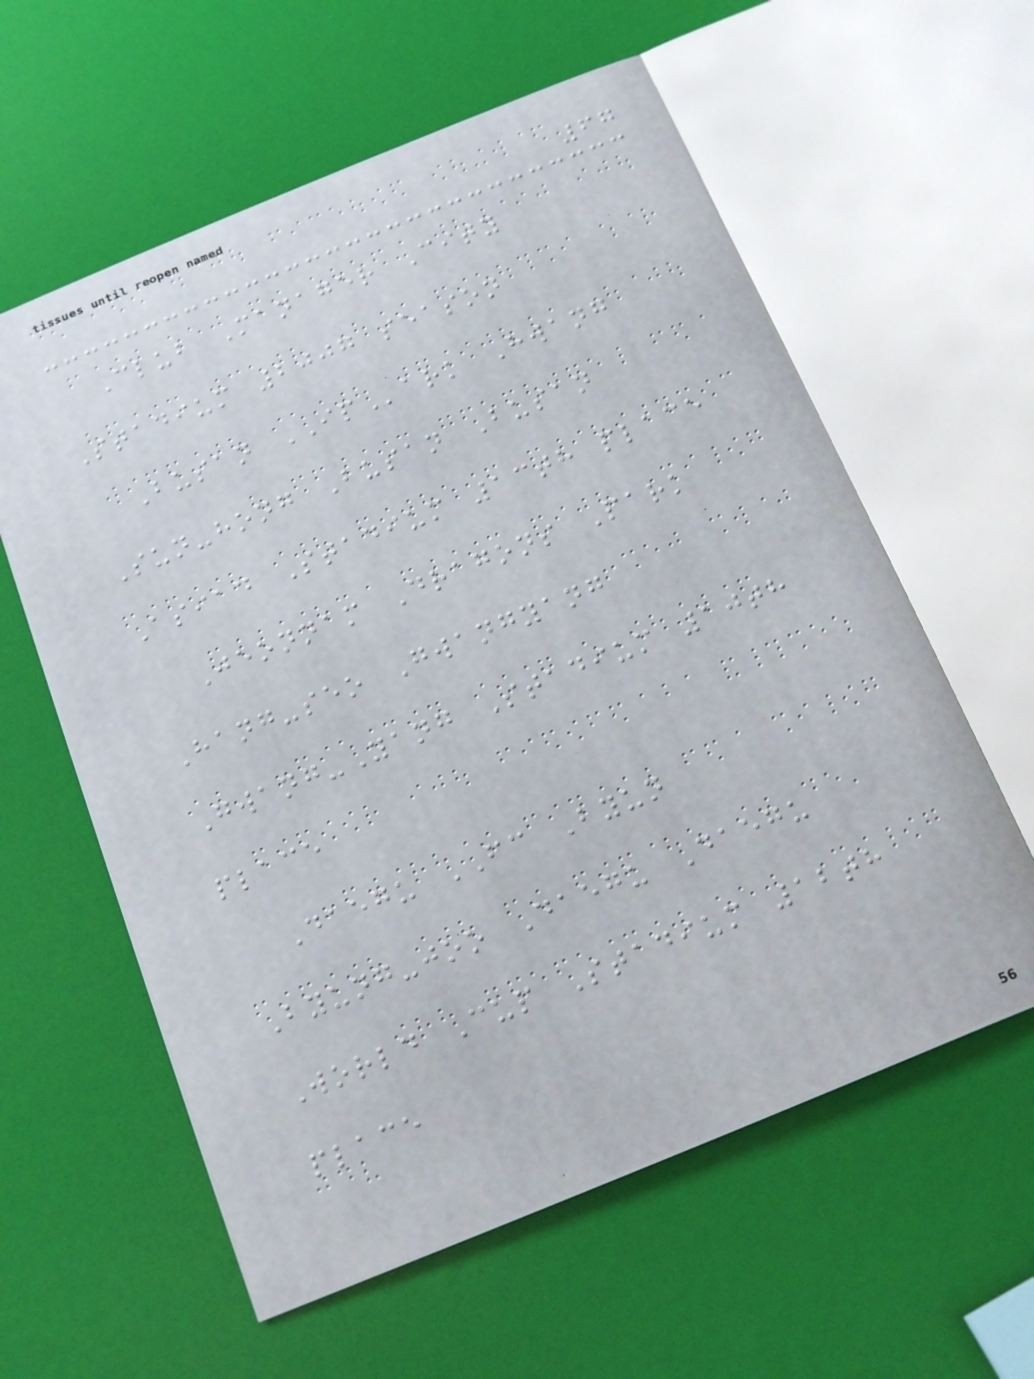67
Club Manager City
Stadium 2007 season
Busan IPark Hwang
Sun-hong Busan Busan
Asiad Stadium 13th place
Jeonnam Dragons Park
Hang-seo Gwangyang
Gwang-Yang Stadium 10th
place
Daegu FC Byun
Byung-joo Daegu Daegu
World Cup Stadium 12th
place
